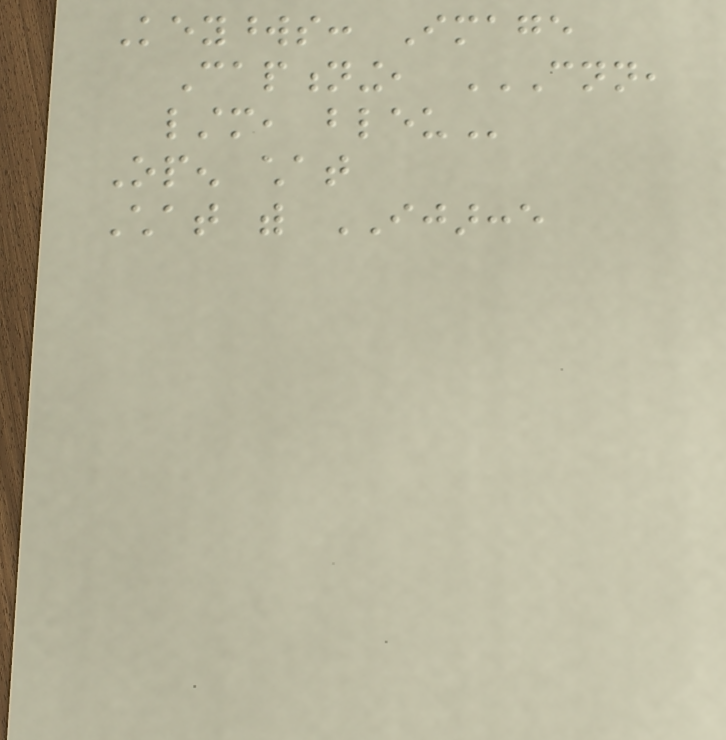Keywords: Image
Captioning, CNN,
LSTM, BLEU
Open chat
Chat with IJARCCE
